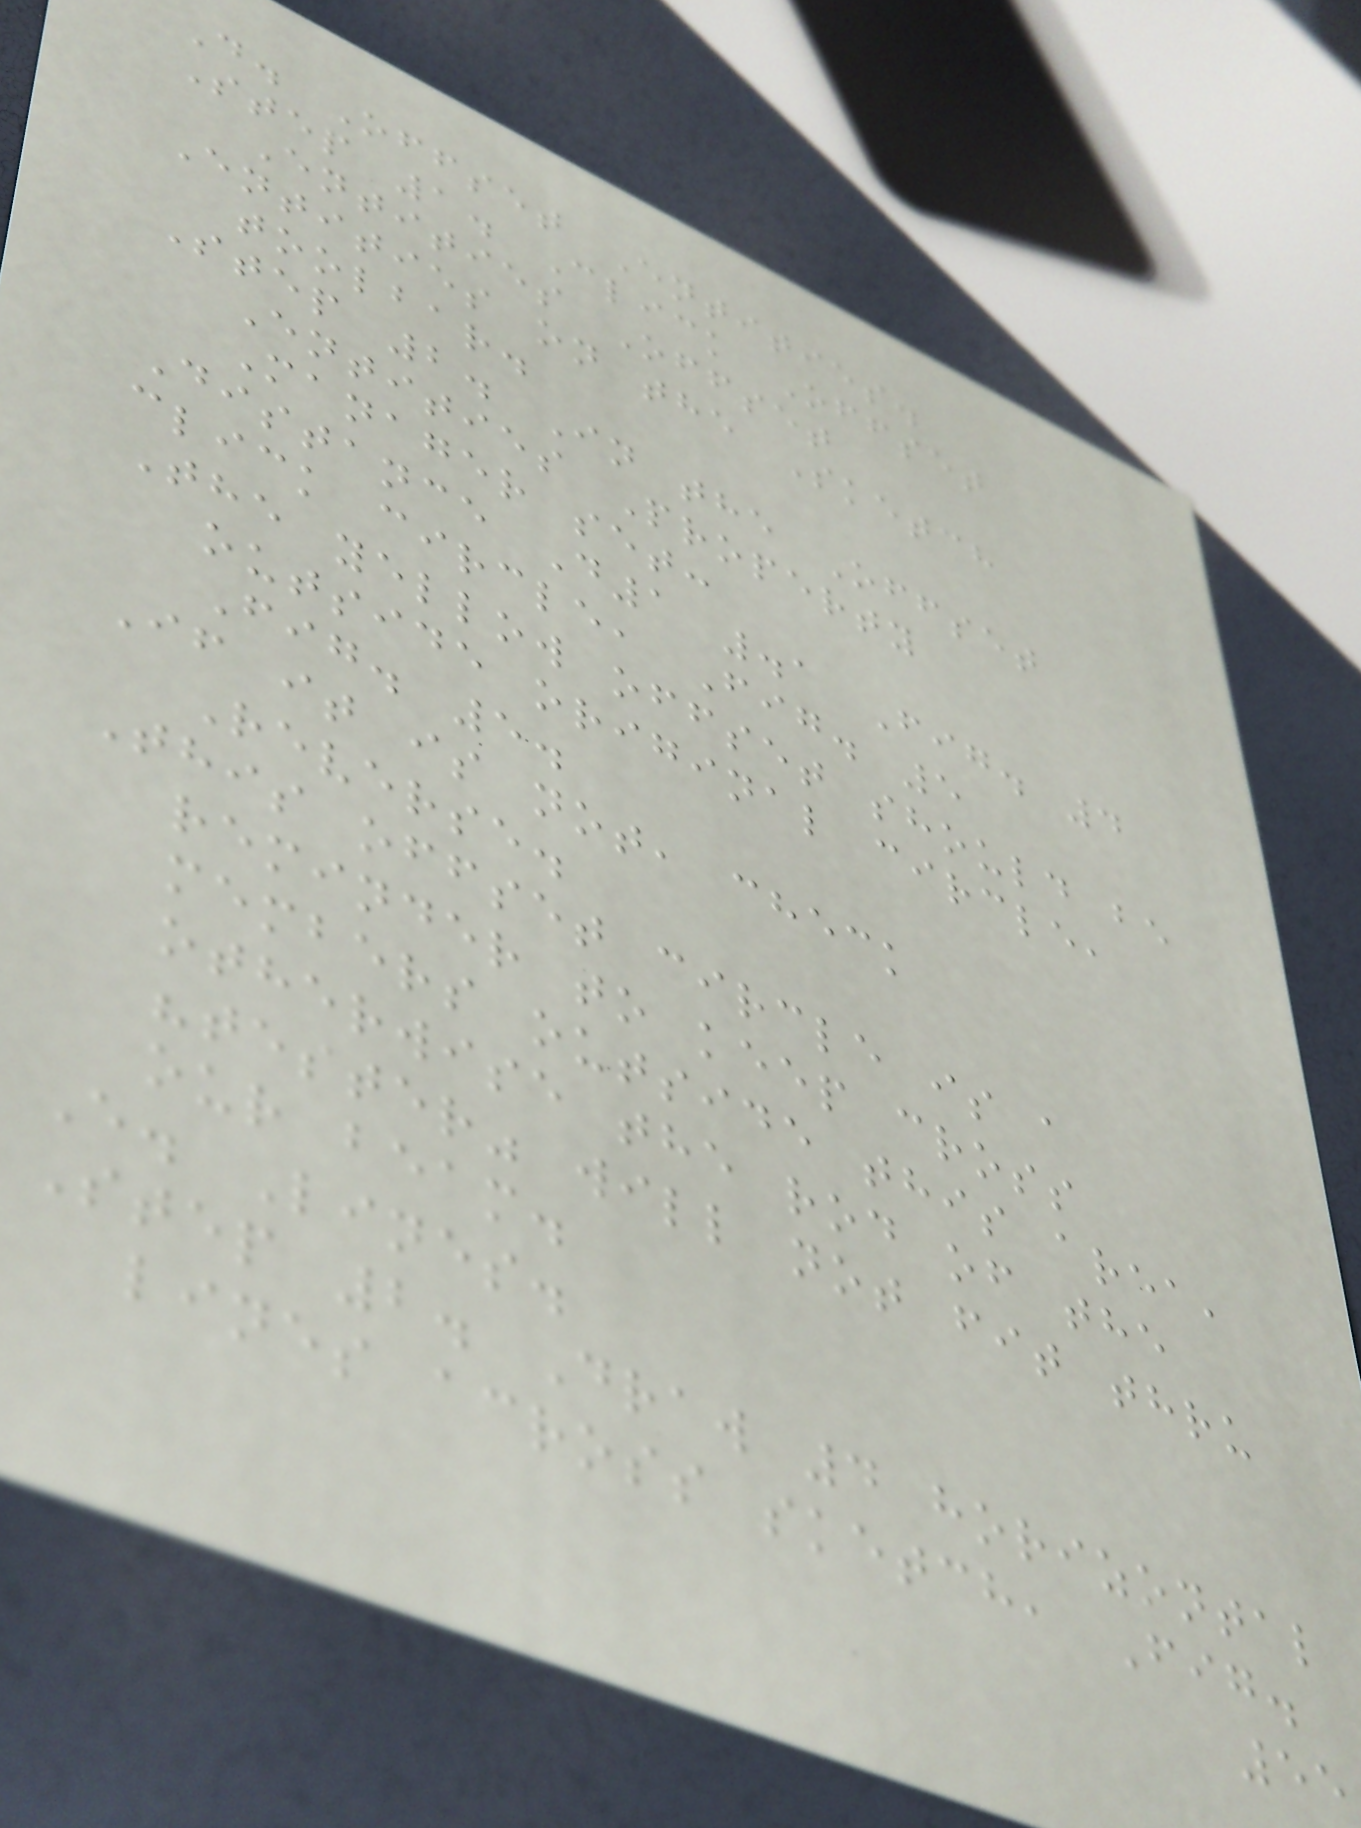D. Offset Entities.
Step 1. Click Offset
Entities Offset
Entities on the Sketch
toolbar.
Step 2. In the Offset
Entities Property
Manager set:
Distance D1 .1 Fig. 4
click circle, Fig. 5
The yellow offset should be
outside original circle,
Fig. 5.
If it is not, check
Reverse.
This offset circle is a
reminder to keep cross
members outside this area,
otherwise the rod of the
"tester" will not fit thru
our beam.
E. Lines.
Step 2. Draw 4 horizontal
lines across sketch, Fig.
55
